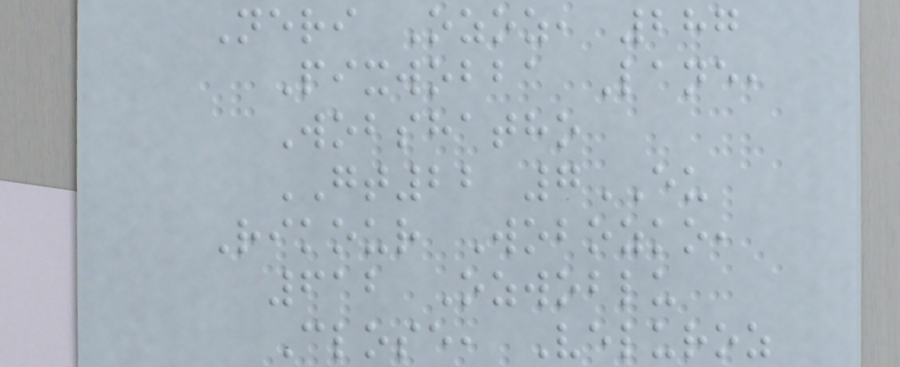Neri Ozoz, 287
Pixwobba Lane,
Wobshatho
GT22 7EU
Rikour Wobozko,
612 Ozwoblu
Close, Veluroz
